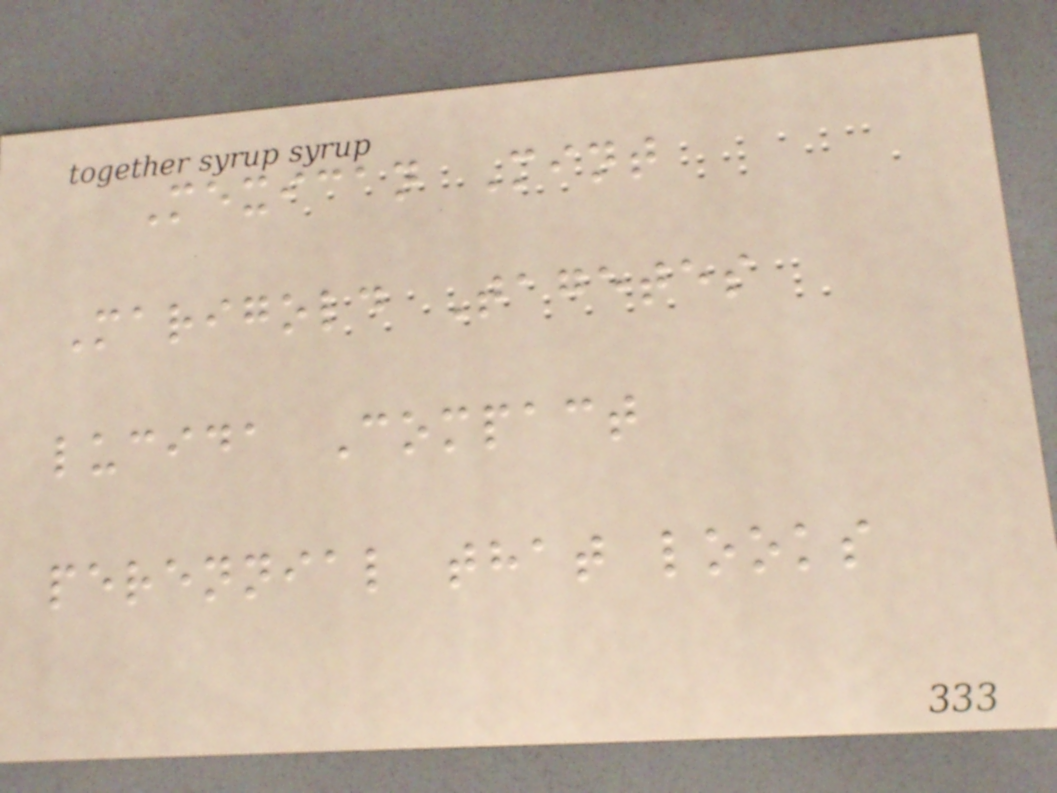Mexican Mint
Marigold Tagetes
lucida Compact
perennial that looks
